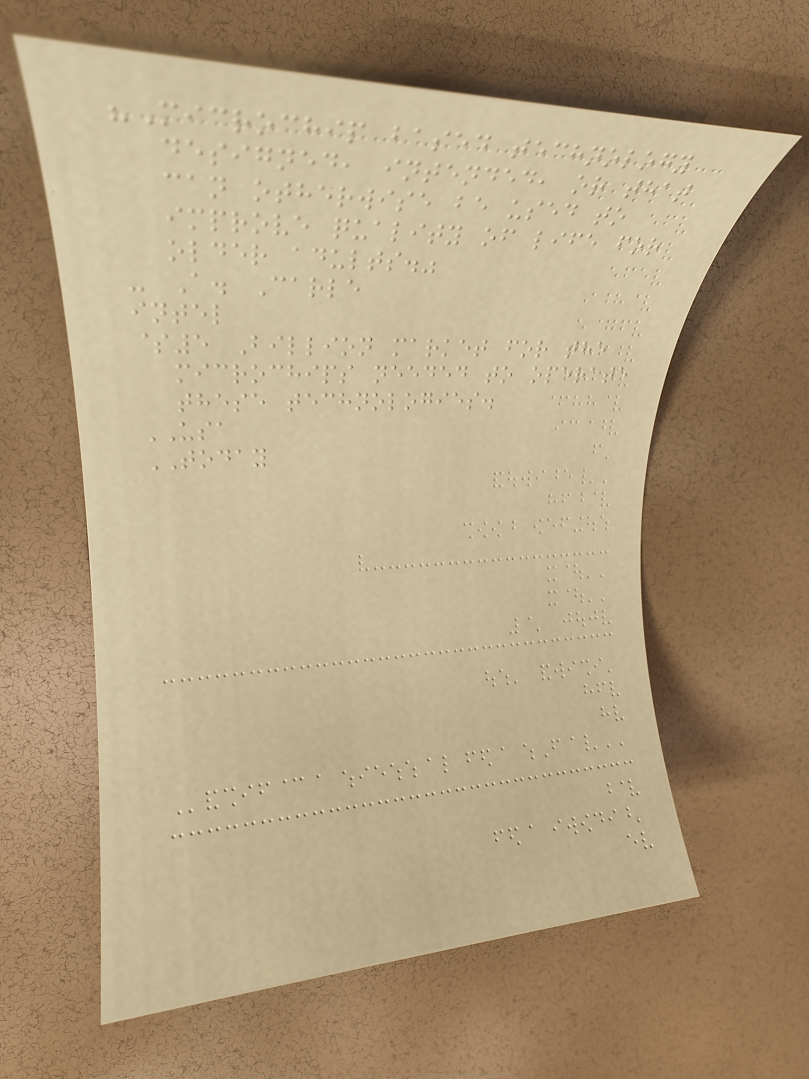"Microchip based technology
designed, intended, or that
can otherwise be used to
improve quality of life for
older adults."
- A. Carle
intel
$5 Billion market for the
microchips needed to operate
these technologies.
USA
TODAY
